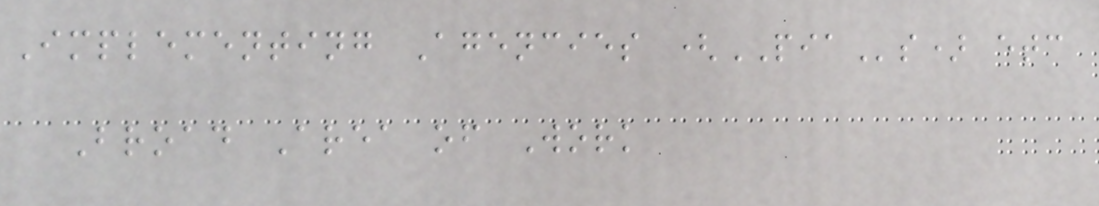Implementing Agencies (PIAs) etc
Broad Area of Work
